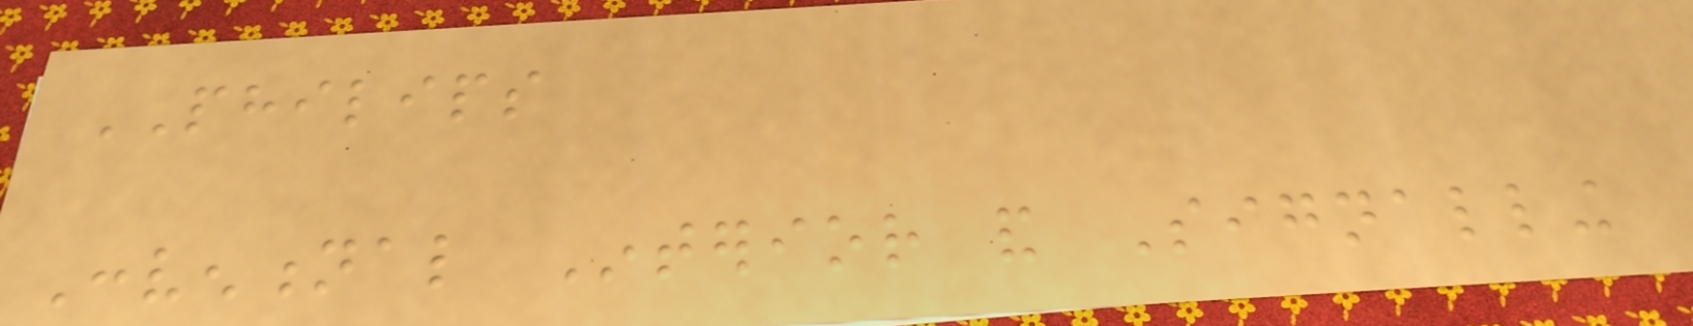PHILIPS
Conventional Interior and Signalling
